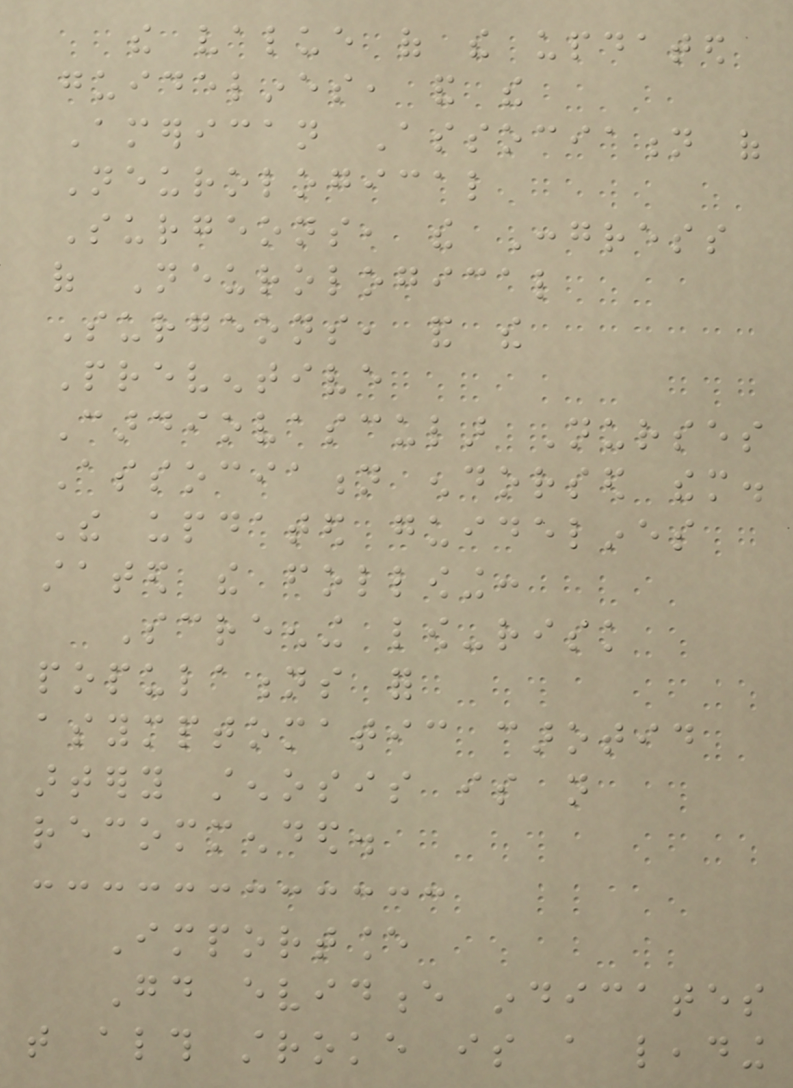the value of the updated
guidelines, and the
American Association of
Neurological
Surgeons, the Congress
of Neurological
Surgeons, and the
Preventive
Cardiovascular Nurses
Association endorsed them.
The updated guidelines
stated the following:
Screening low-risk
populations for
asymptomatic carotid
artery stenosis is not
recommended.
Importance
Good evidence indicates
that although stroke is a leading
